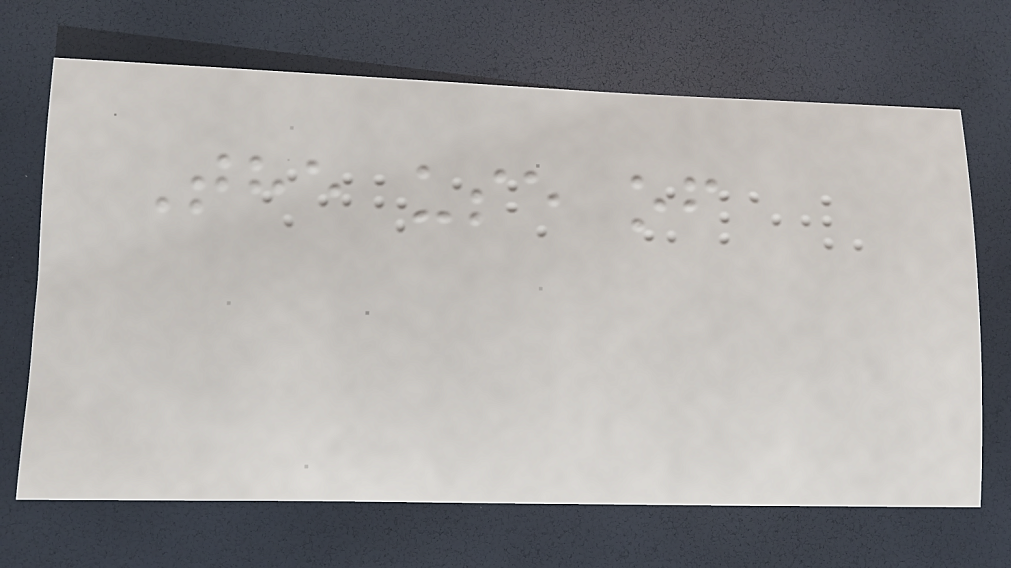The use of
